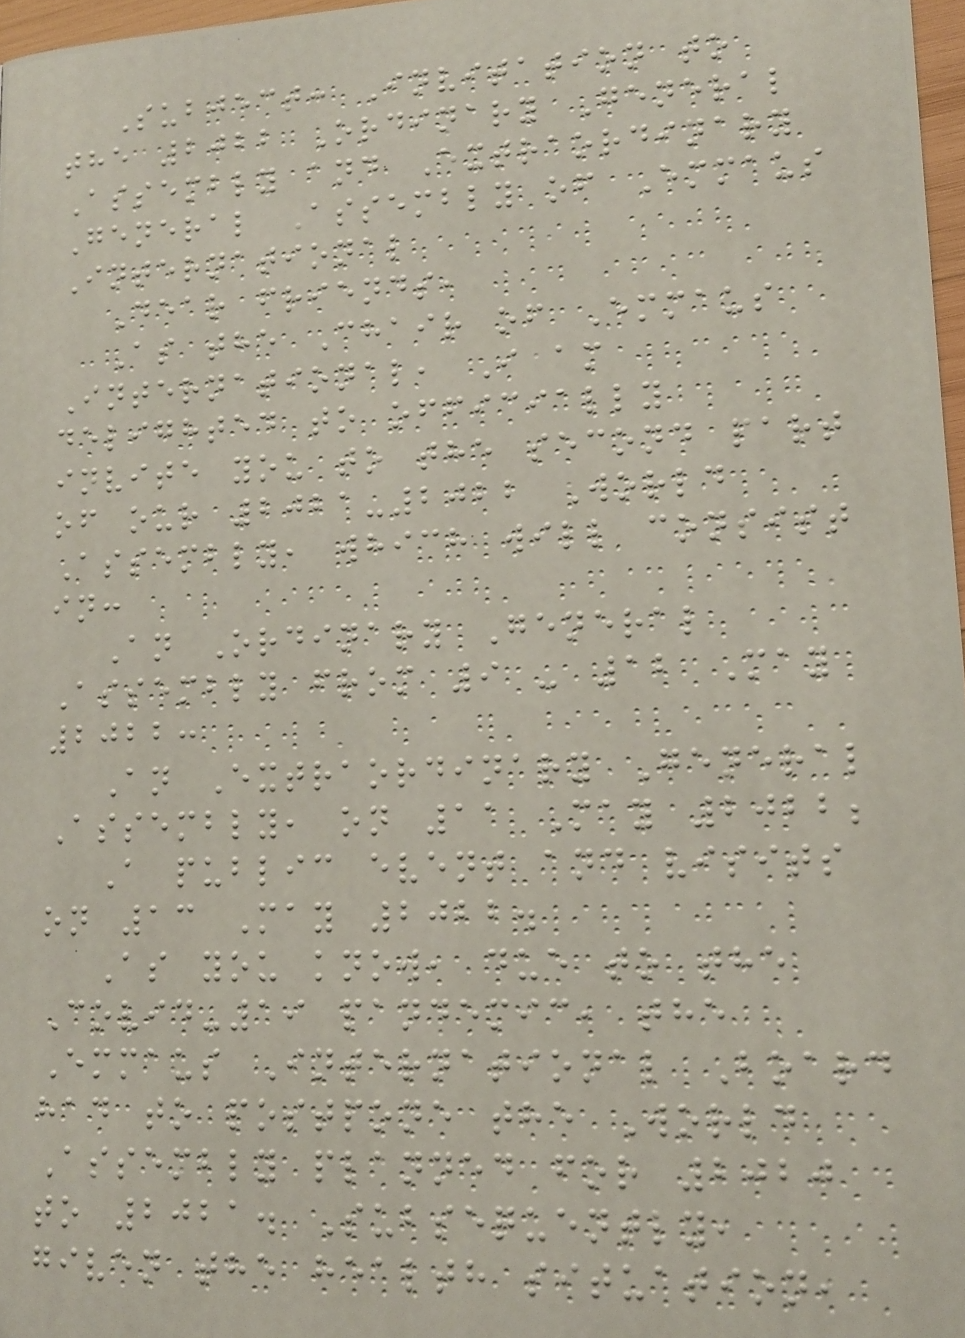Subject: Invitation to
the 2022 Ordinary General
Assembly and Extraordinary
General Assembly of Emmaus
International
Dear friends,
As the Chair of Emmaus
International, I am
delighted to officially
invite you to the second part
of our 2021-2022 World
Assembly, which will consist
in:
An Ordinary General
Assembly from 9 - 12 May
2022:
An Extraordinary General
Assembly, on 11 May 2022;
A public event and visits
on 13 May 2022.
As you know, due to the
Covid-19 pandemic, the
Emmaus International Board
had to postpone the World
Assembly planned for 2020
to 2021. Subsequently,
given the health situation,
